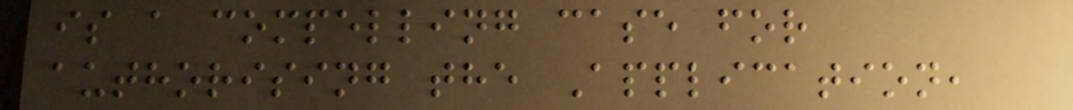is a compelling case for
authorising the Application,
